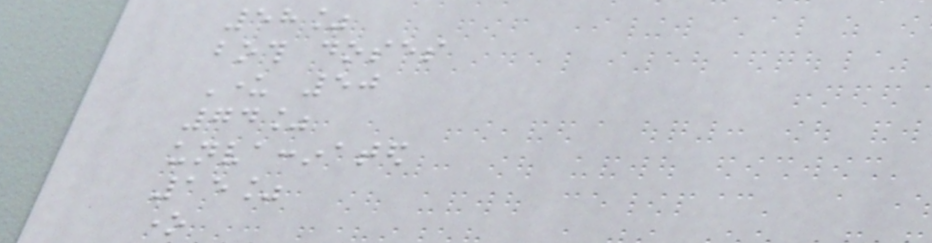58%
both doses
Under 50
74%
unvaccinated
15%
one
